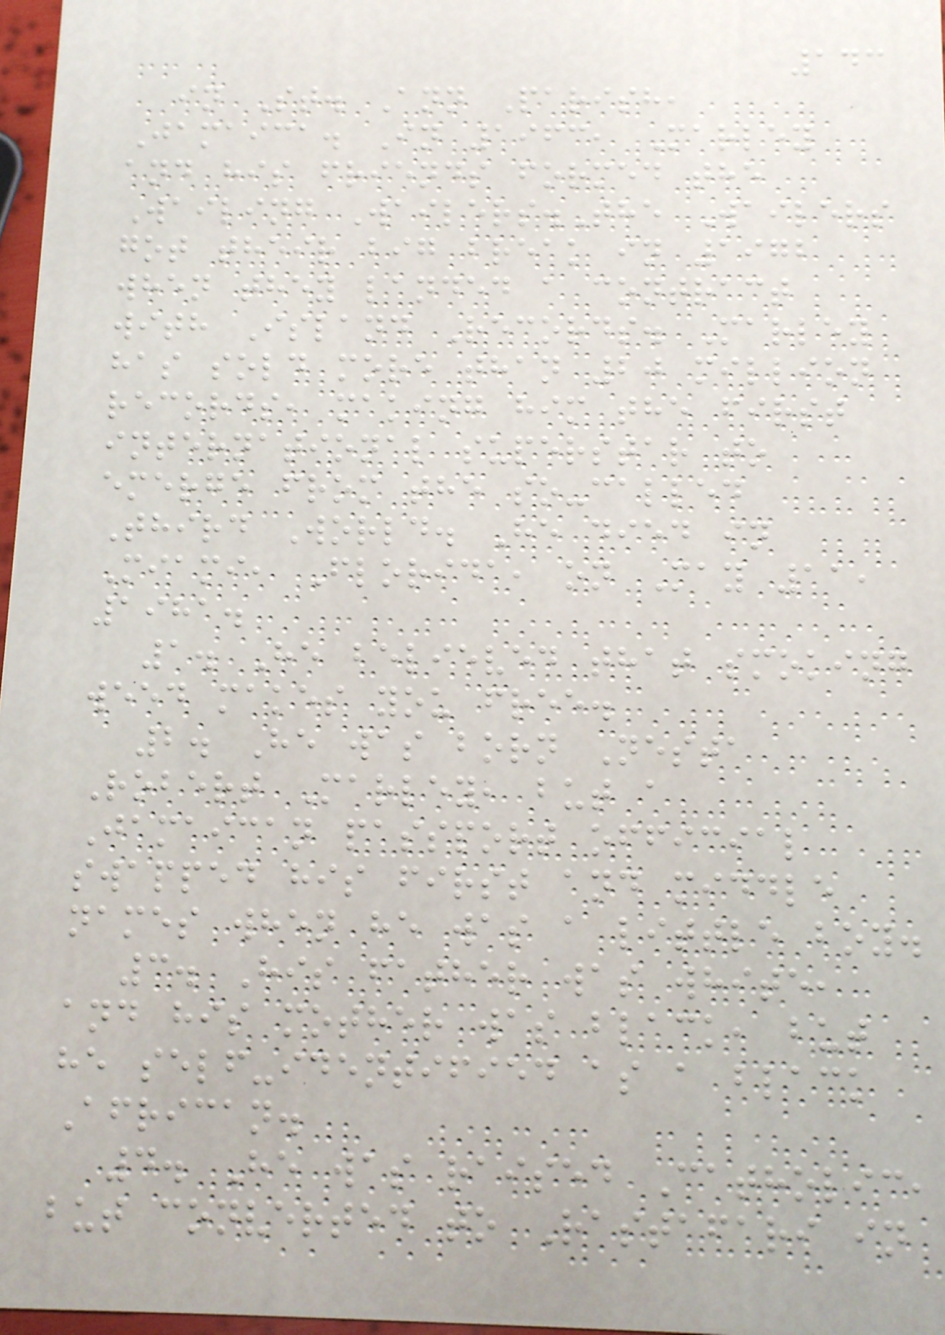143
in St. Ann Parish,
Jamaica. In 1963, Marley
and his friends formed the
Wailing Wailers.The Wailers
got their big break in 1972
when they landed a contract
with Island Records. Marley
has sold more than 20 million
records, making him the first
international superstar to
emerge from the so-called
Third World. He died in
Miami, Florida, on May 11,
1981.
1. He believed that smoking
weed makes you free.
2. He was born Nesta
Robert Marley, but a
Jamaican passport official
swapped his first and middle
names when he was a little boy.
3. His father was white,
and his mother was black, but
he self-identified as a black
African.
4. He was raised Catholic,
but converted to Rastafari in
